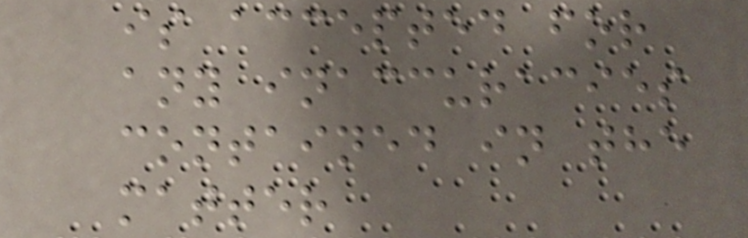is accepted for
any inaccuracies
contained in the
matter
